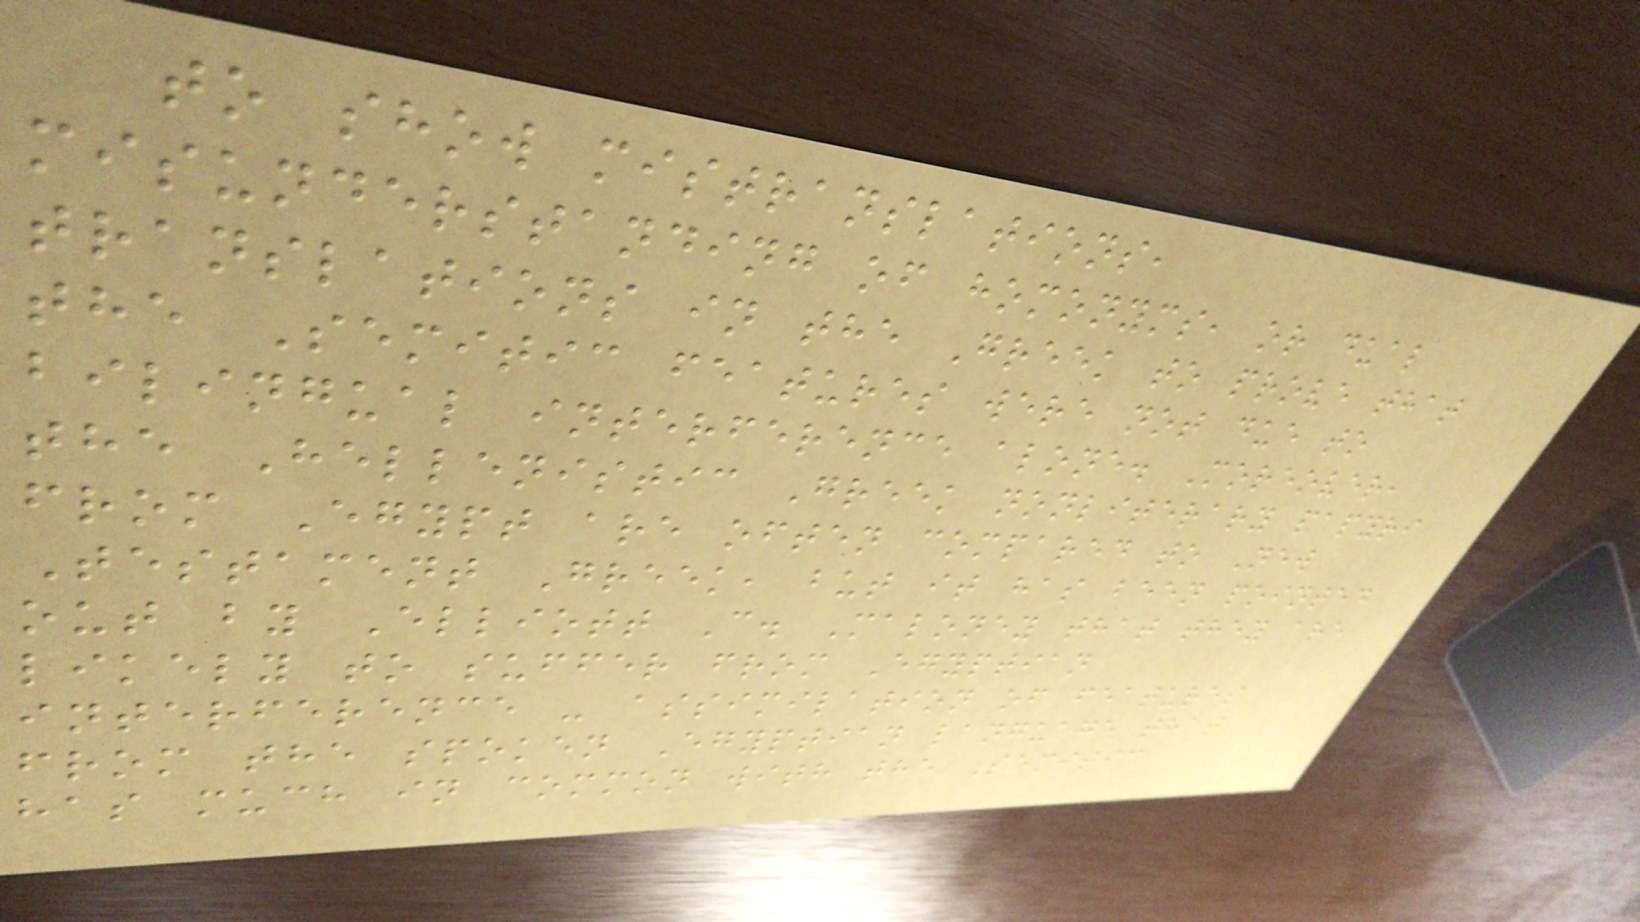to show mistranslations,
misunderstanding of homonyms, or dual
translations in the Greek to prove that
the Semitic features were not due to
bilingual interference alone. Moreover,
the Hellenistic Greek nonliterary papyri
from Egypt are often compared to New
Testament Greek, but it has been pointed
out by Elliott C. Maloney that they are
likely to suffer from Egyptian
interference - assimilation of features
from the spoken Egyptian language that
has much in common with the Semitic
